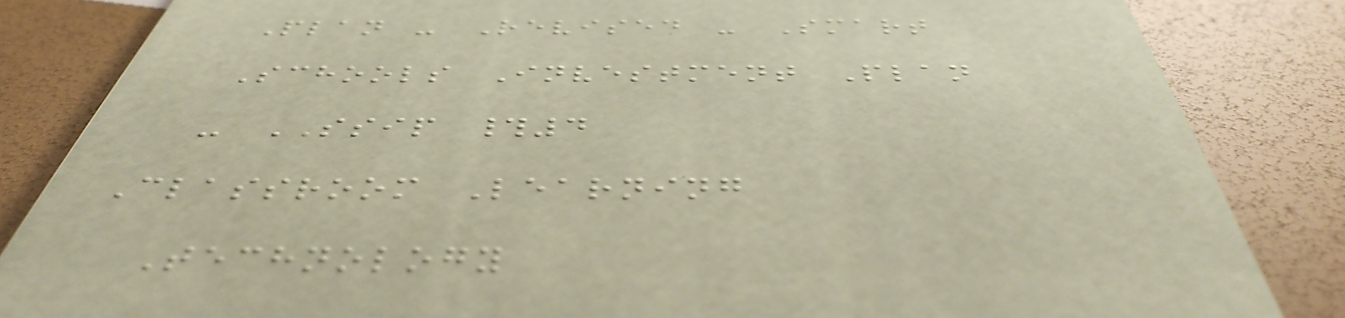Plan - Revised - Smart
Schools Investment Plan
- SSIP #4
Classroom Learning
Technology
